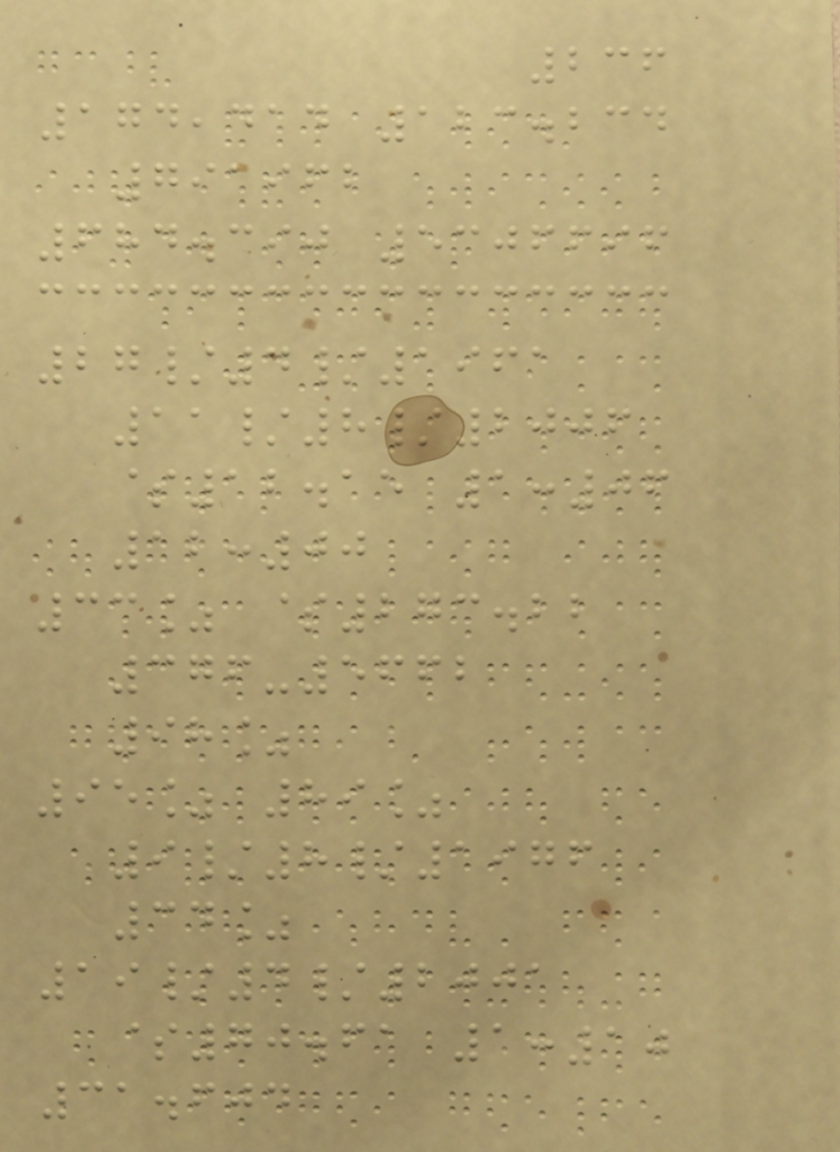236
174,414 123.234
791962
684.390 5306696
27/4/1961
11/8/2006
$12.15 1:06
12:00
33% $273.22
376-5662
98%
95% 89%
9/8/1976
34%
19/4/2001
$70.61 1:10
31.604
